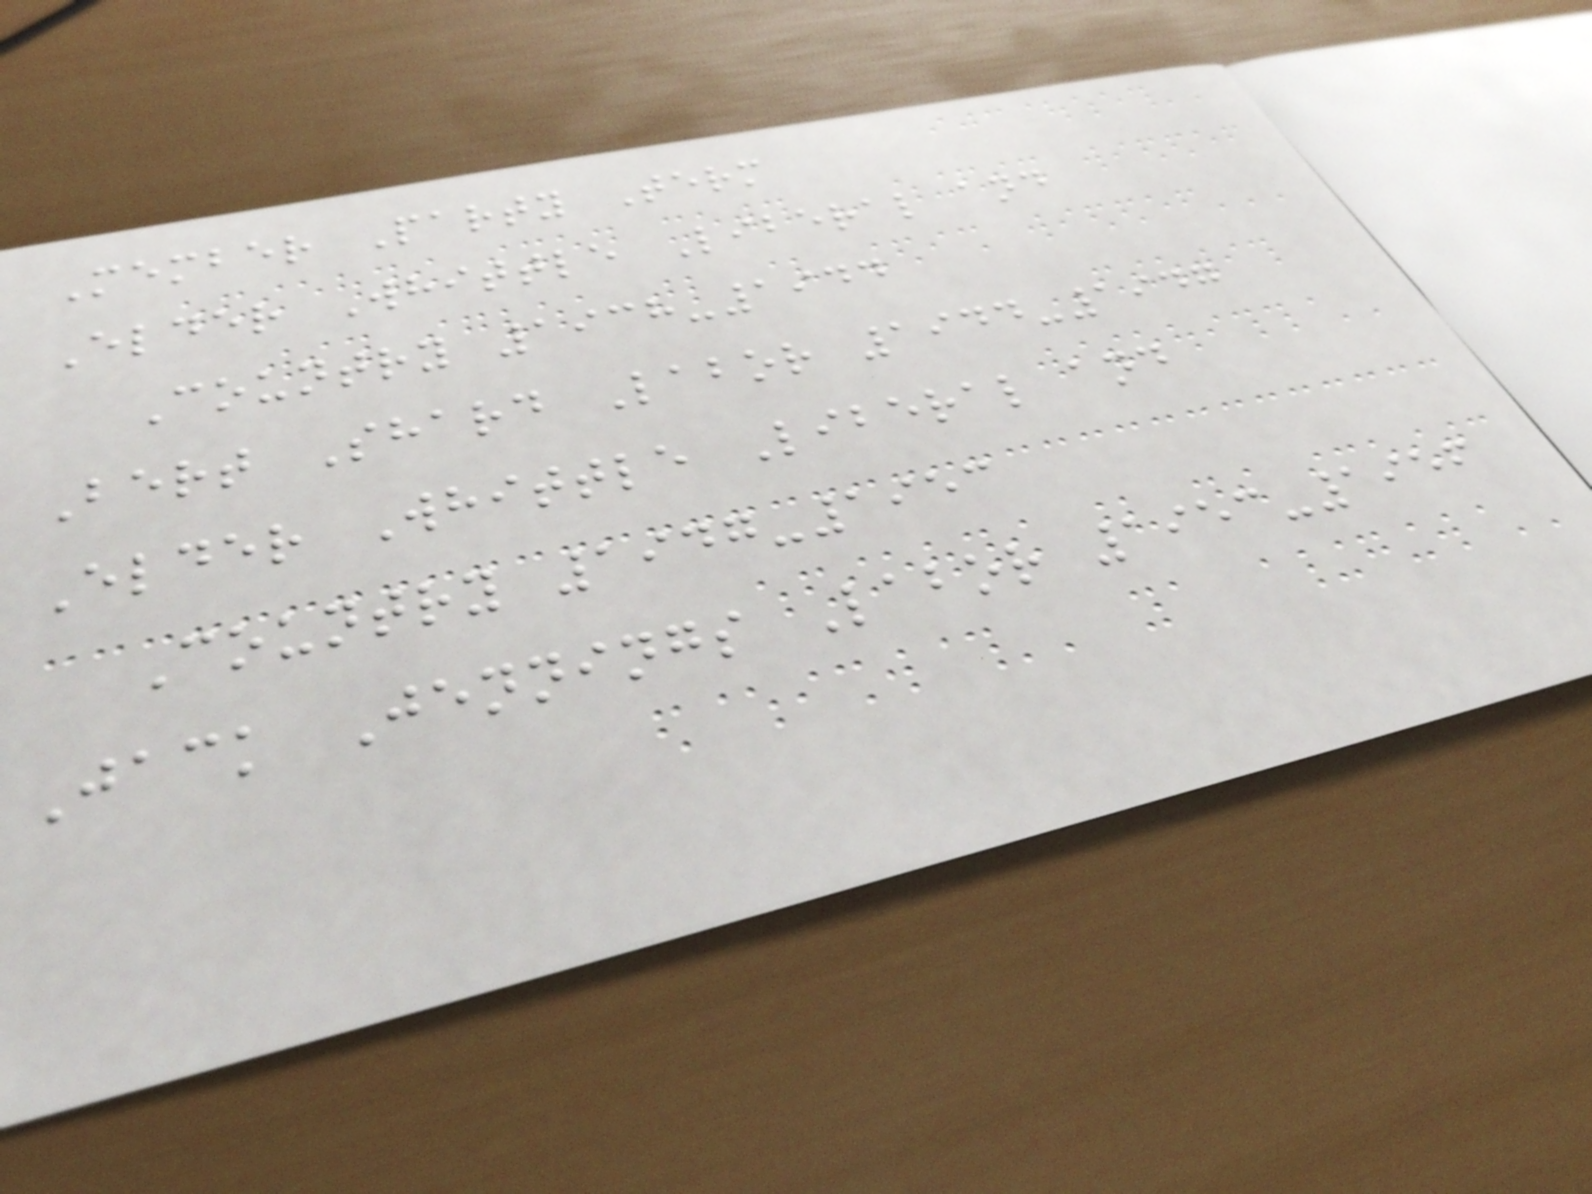Member Party Term
Elder Whittle Liberal and
Country 1938-1944
Bert Shard Labor 1944-1947
Elder Whittle Liberal and
Country 1947-1953
Jack Jennings Labor 1953-1956
